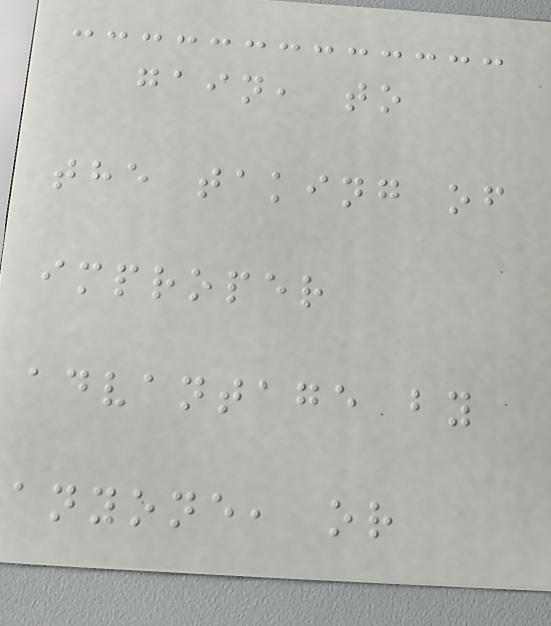gain, to
the taking of
improper
advantage by
anyone, or
